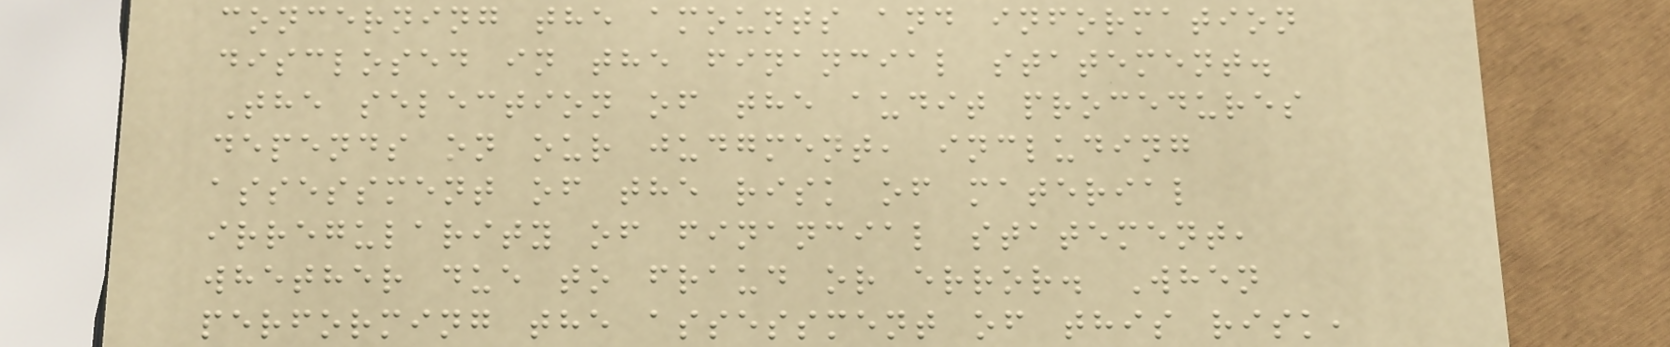concerning the amounts and information
disclosed in the financial statement.
The selection of the audit procedures
depends on our judgment, including
assessment of the risk of material
irregularity of financial statement,
whether due to fraud or error. When
performing the assessment of this risk,
